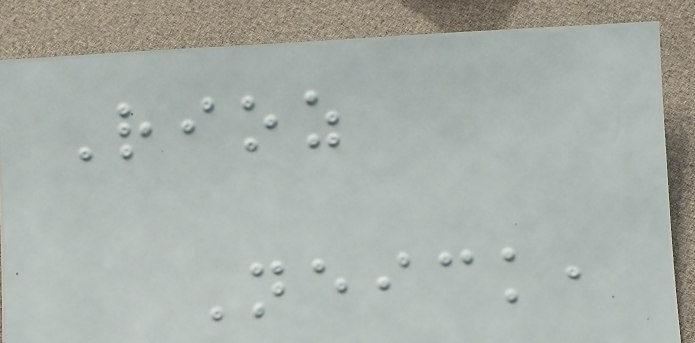Rioz
Neick,
